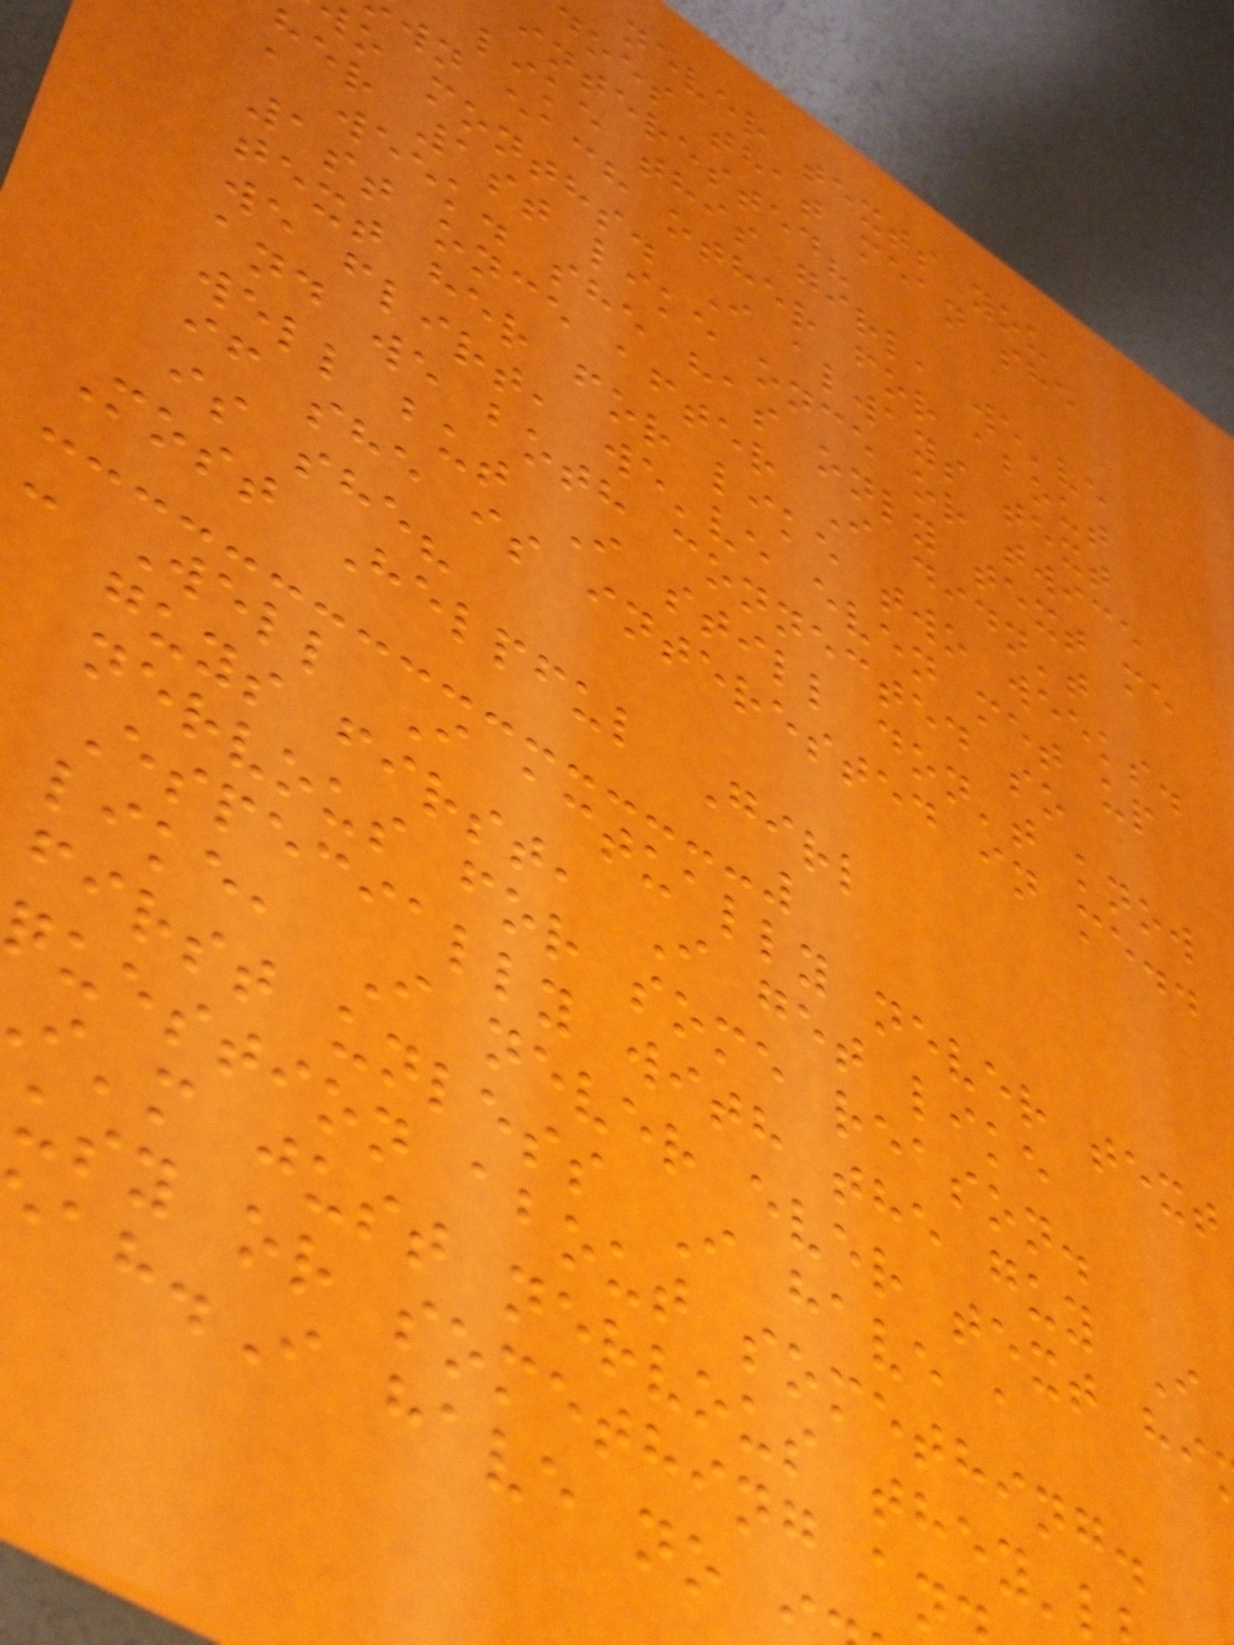never texts you
does that mean she
interested?
like this girl, we've
wn each other for about
o months. I always text
her 1st like once or twice
a week. she has only text me
1st once after I didn't
text her for like two weeks.
we flirt, we've even met up
and we both connected so
well but I still don't know
if she is interested in me..
is she?
Most Helpful Girl
- Well I actually never text
guys first, I get like
nervous for some reason.
Especially with the guy I
like, I never ever text hi
first unless I have a
question about something.
i'm just nervous they'
usy or something an
ah.I have no
